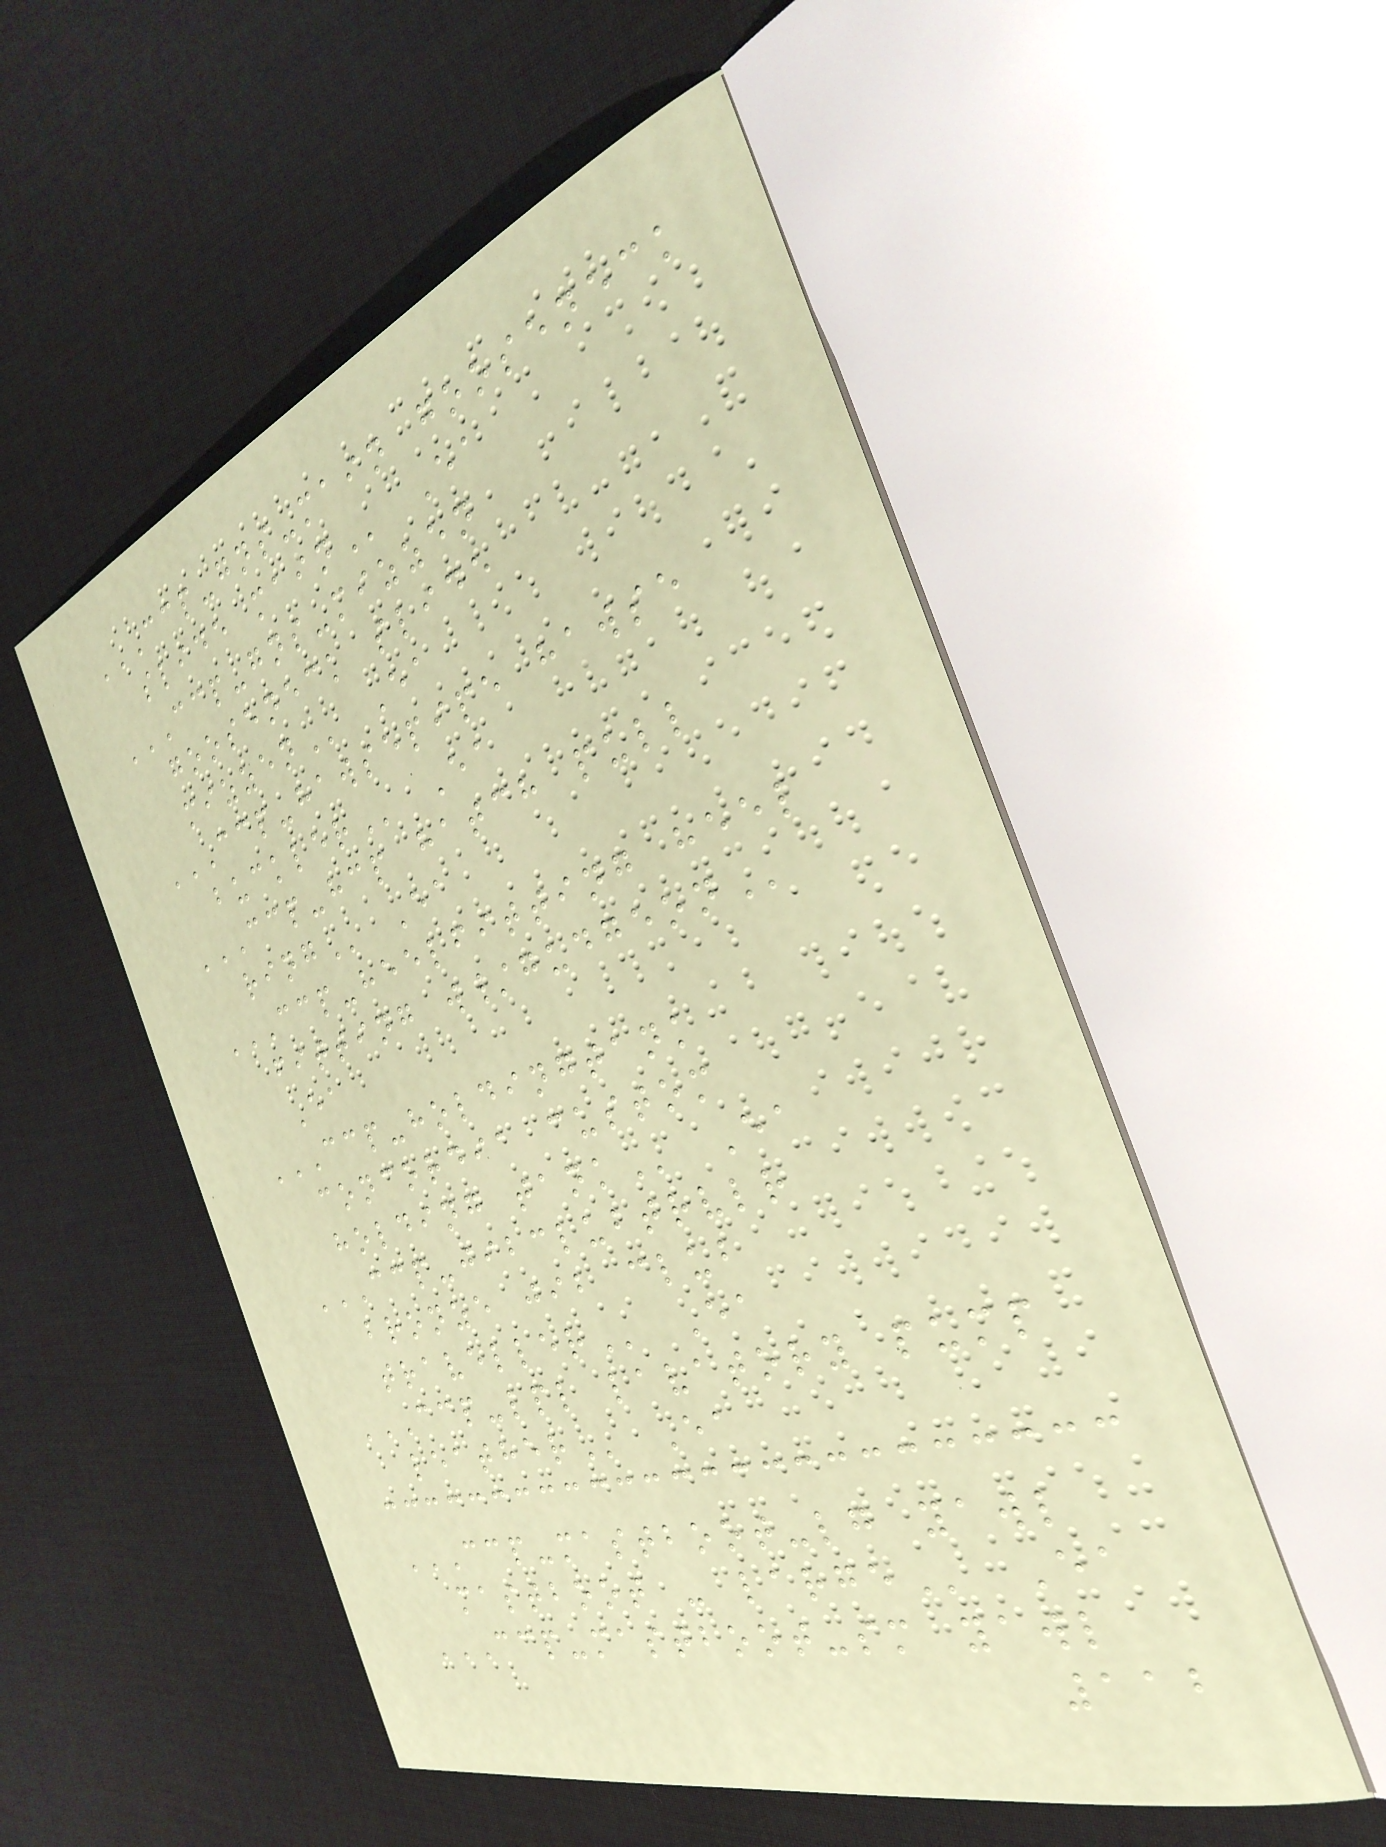CCP-GNS-MAIN GOOSENECK
SLIDE MAIN Ea
CCP-GNS-MIZZEN
GOOSENECK SLIDE
MIZZEN Ea
CCP-HAWSEPIPE HAWSE
BUCKLER Ea
CCP-HCP HATCH PULL
RING Ea
CCP-HEELFITTING HEEL
FITTING W/GUDGEON
Ea
CCP-HOLDINGTANK
CONCORDIA CUSTOM
HOLDING TANK Ea
CCP-JIBCLUBTRVLR
BRONZE JIB CLUB
TRAVELLER Ea
CCP-LPL LAVATORY PUMP
LEATHER Ea
CCP-MASTBOOT-LG YAWL
MASTBOOT - LARGE Ea
CCP-MASTBOOT-SM YAWL
112
